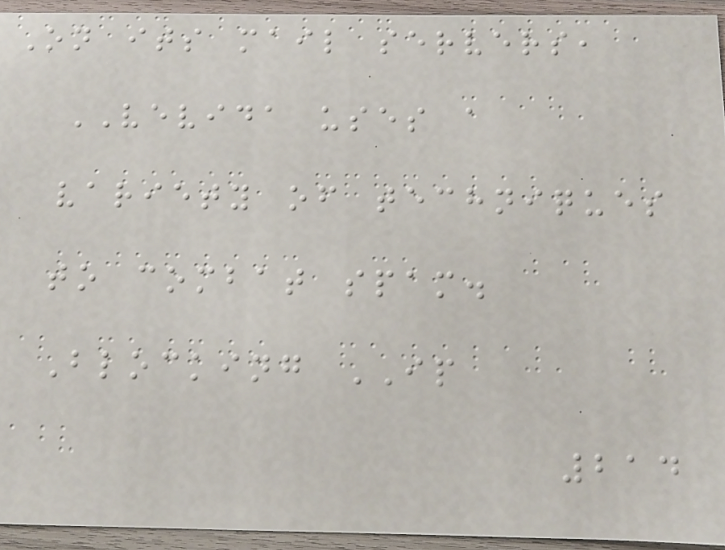On its mail servers,
VEVIDA uses a
variety of techniques
to combat spam.
Blocking IP
214
